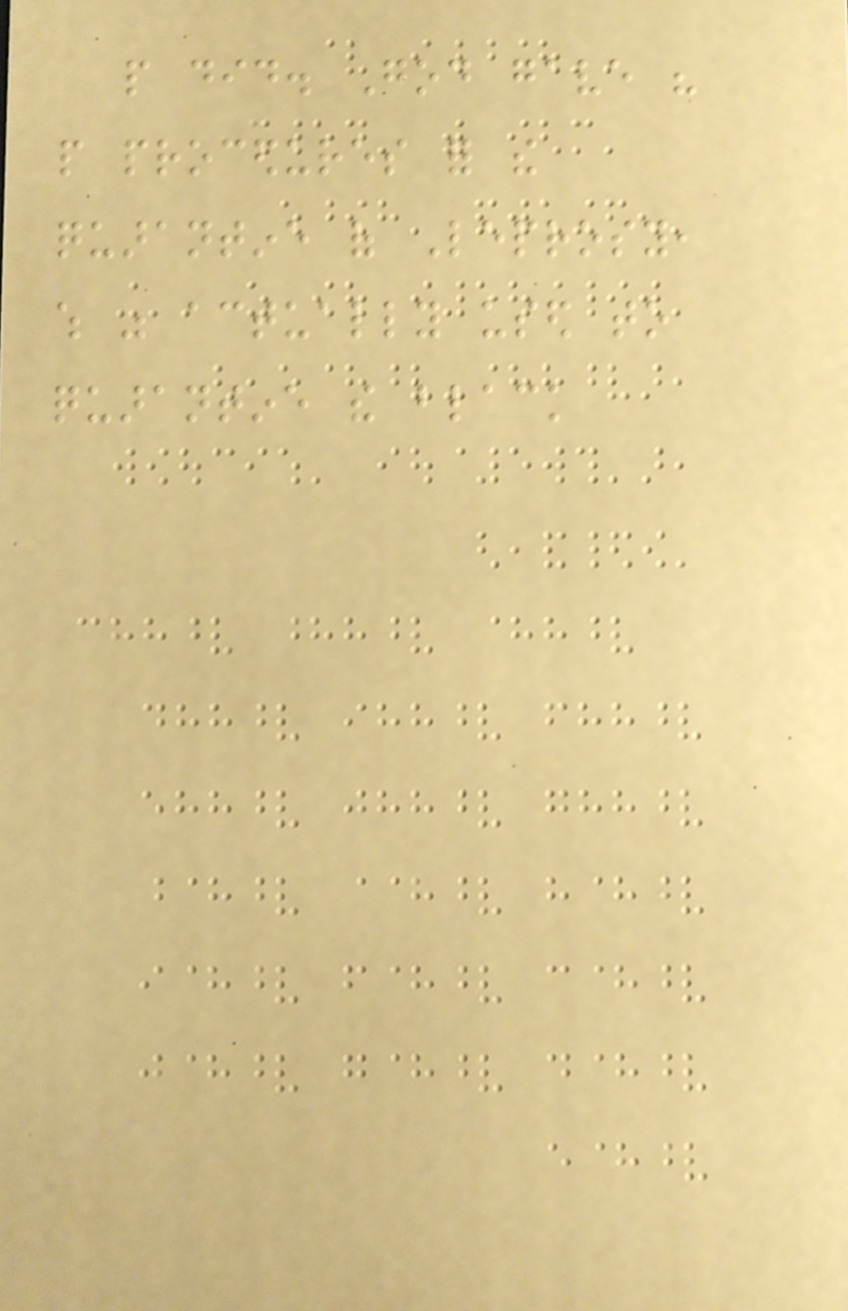people did. God gave his
people procedures for the
quarantine of Leprosy,
which was actually used to
quarantine the black
